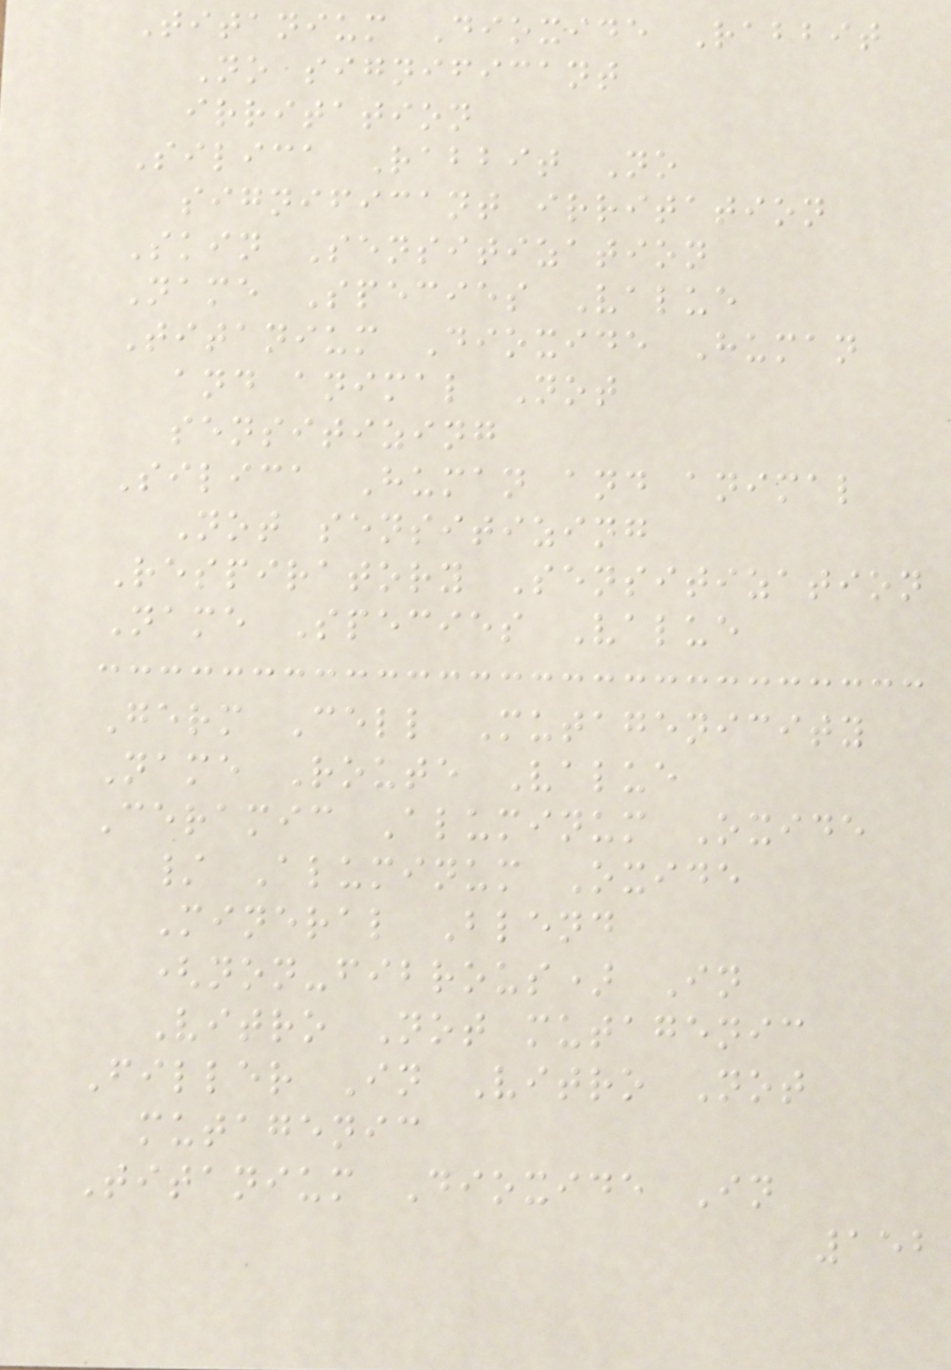Titanium Dioxide Rabbit
No significant
irritation
Silica Rabbit No
significant irritation
Skin Sensitization
Name Species Value
Titanium Dioxide Human
and animal Not
sensitizing
Silica Human and animal
Not sensitizing
Respiratory Sensitization
Name Species Value
Germ Cell Mutagenicity
Name Route Value
Ceramic Aluminum Oxide
/ Aluminum Oxide
Mineral Blend
(non-fibrous) In
Vitro Not mutagenic
Filler In Vitro Not
mutagenic
Titanium Dioxide In
152
